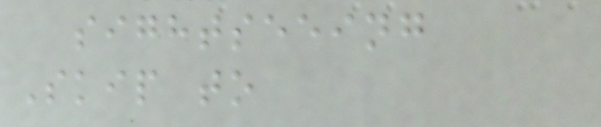sightseeing
Skip to
